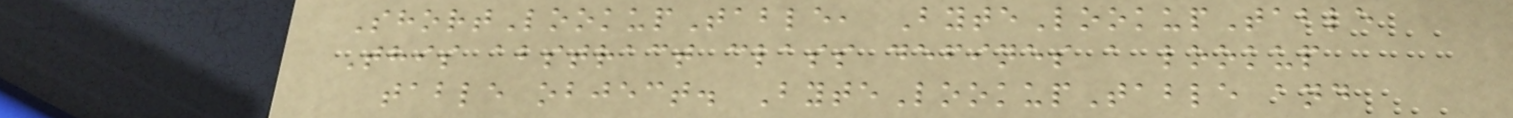ShortLookupTable, ByteLookupTable
This abstract class defines a lookup
table object. ByteLookupTable and
